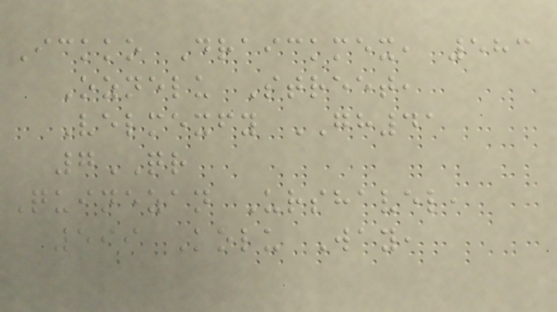Ickko Draickmex, 583
Oznelu Street,
Velmexfy GH41
7QR
Quinezan Urshavel,
599 Kolu Way,
